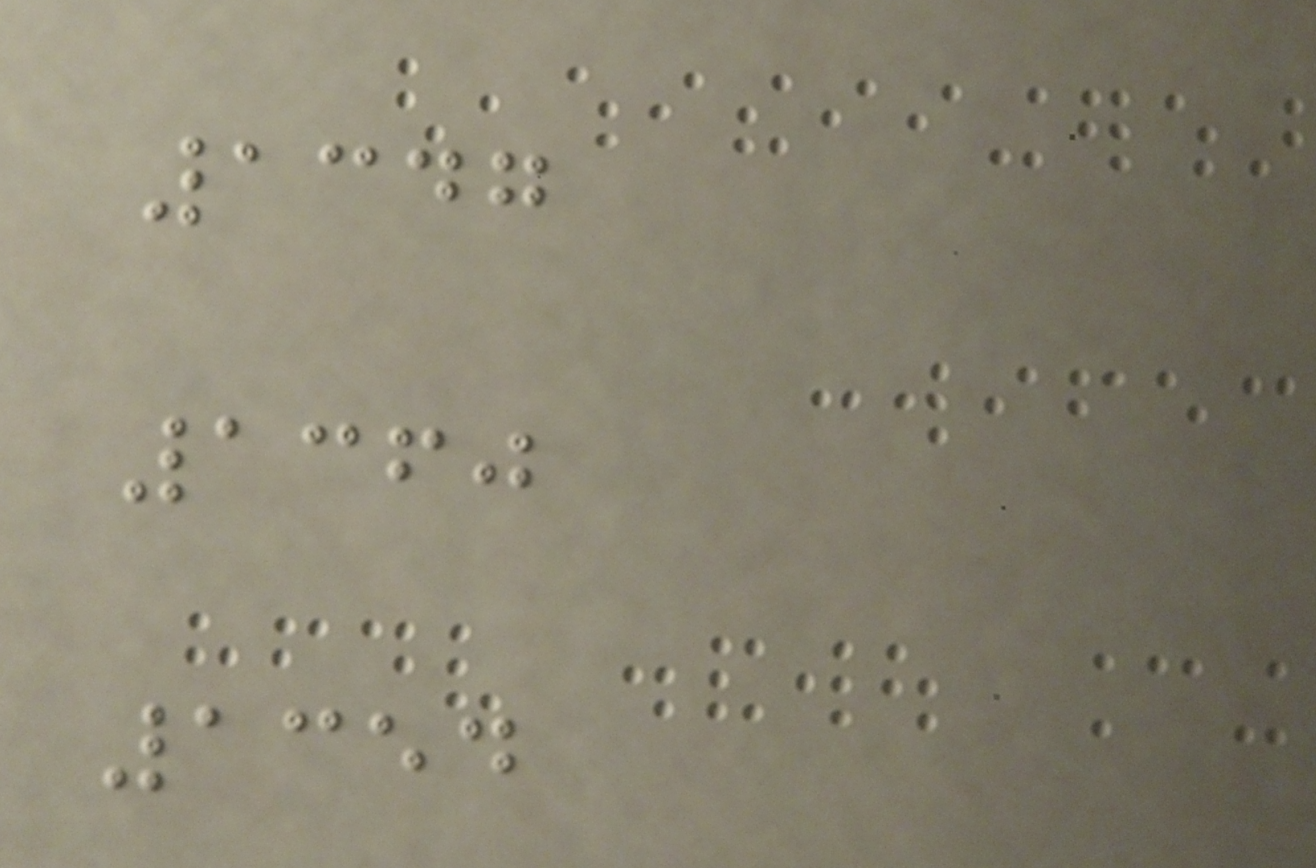1347
1360
1354
